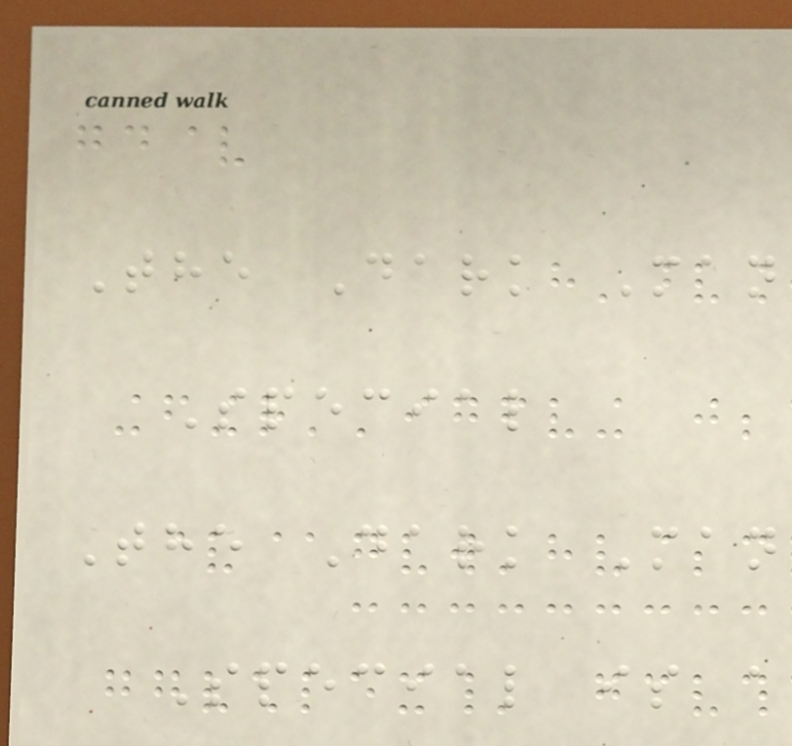The Dark Man
Special
The Dark Man
Special is a
